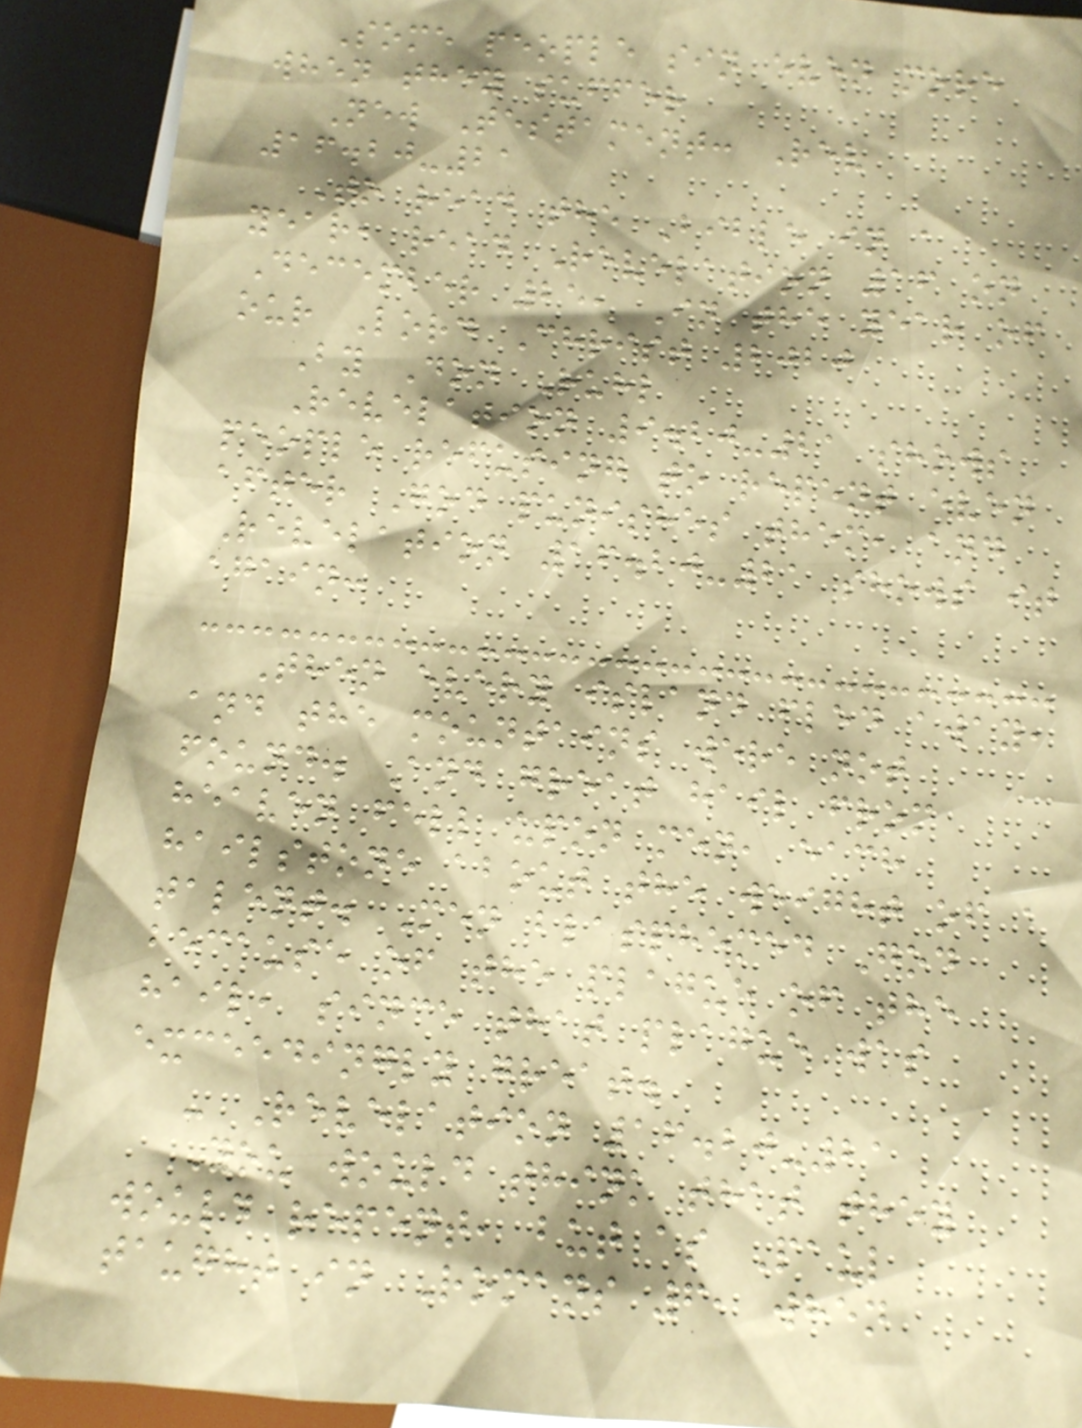Some people sin even more
when they suffer
New Testament: Rev
16.20-21
To read the Bible in a
year, read Revelation 16 on
December 25, In the year of
our Lord Christ 2020
By Don Ruhl
Revelation 9.20-21 shows
people refusing to repent even
after God punishes them, and
Revelation 16.20-21 shows it
again:
Then every island fled away,
and the mountains were not
found. And great hail from
heaven fell upon men, each
hailstone about the weight of a
talent. Men blasphemed God
because of the plague of the
hail, since that plague was
exceedingly great.
- Revelation 16.20-21
You would think that they
would repent, but as Paul
taught in Romans 6, when
